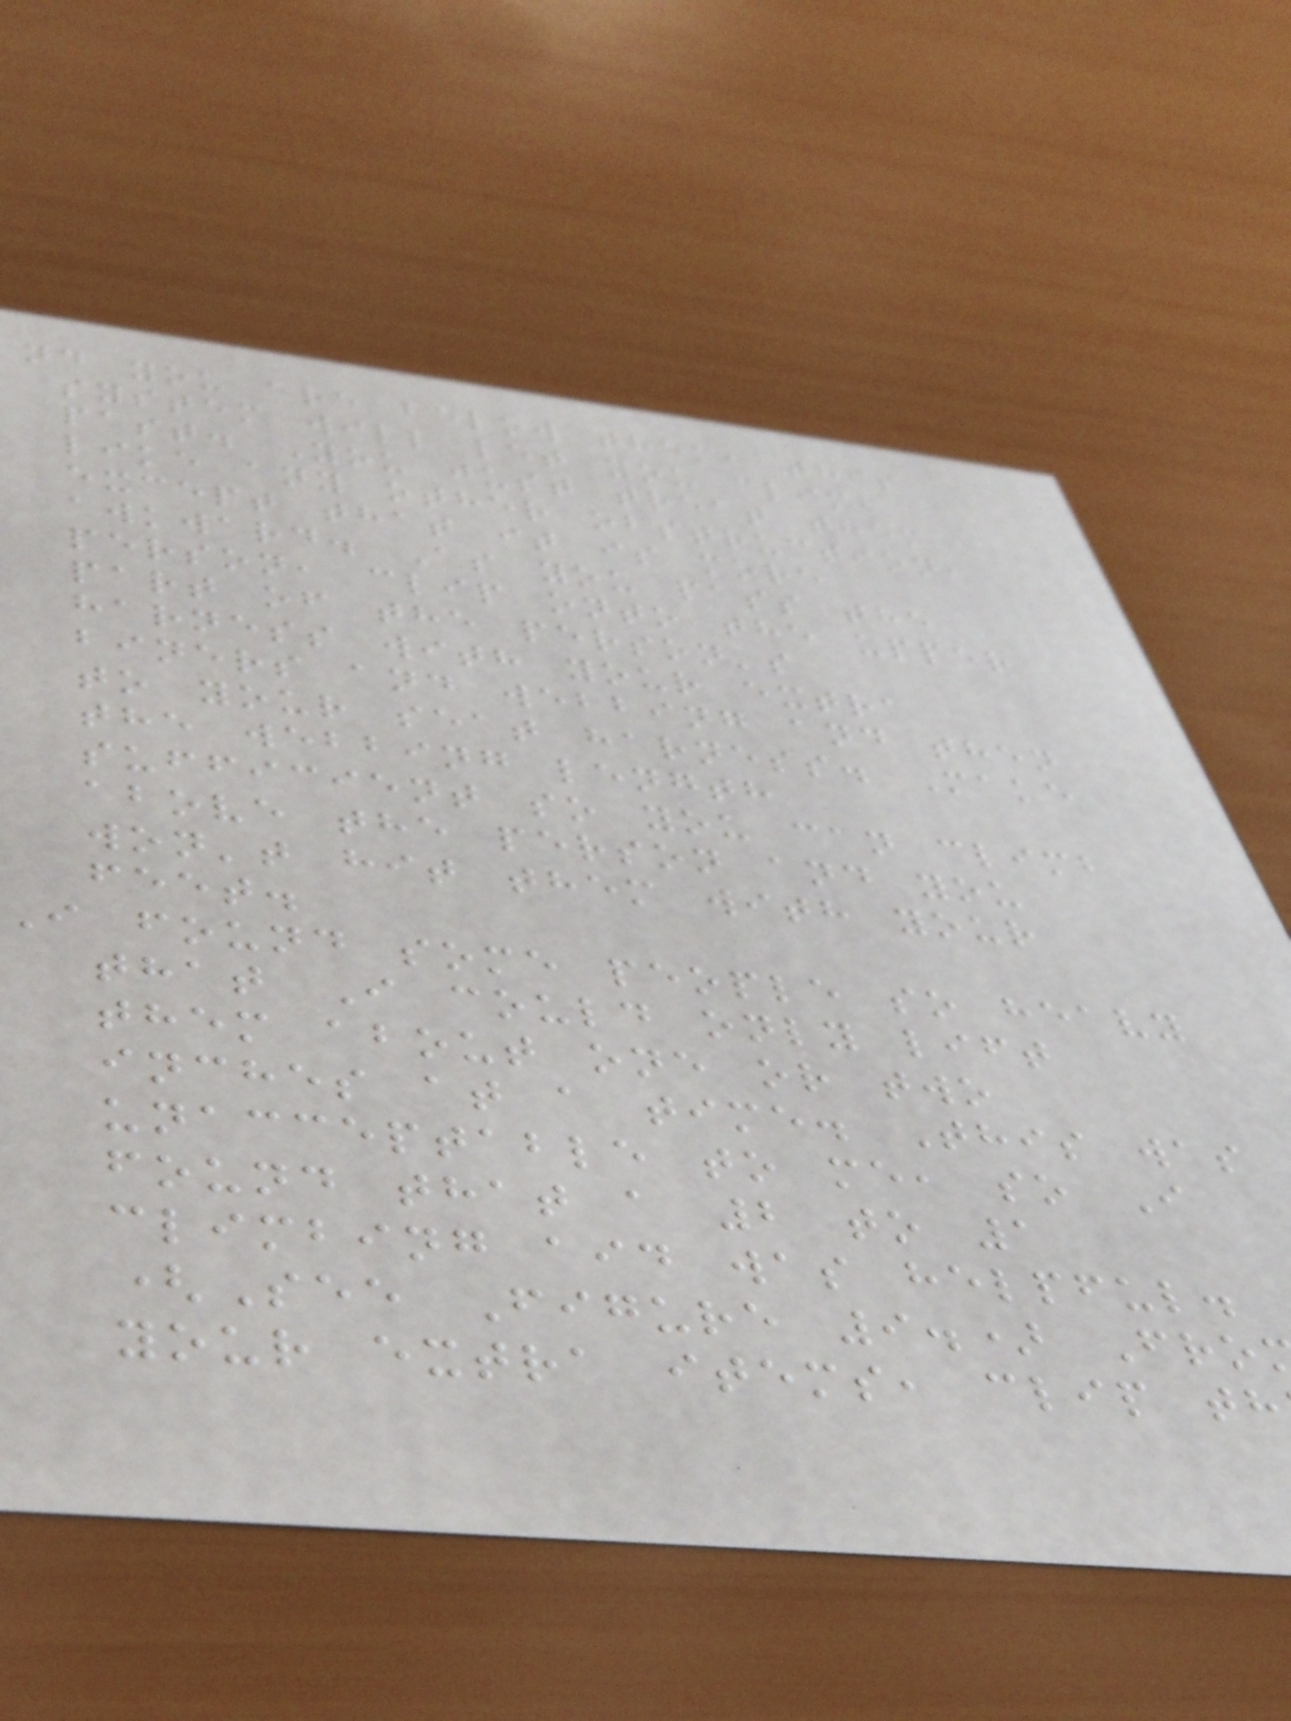nd you are below them, this
system will let you climb
past. You just treat them
like any other obstruction,
except that it is more
awkward. As you pass the
person, clip onto the upper
part of the person's
harness with your extra
biners and webbing and then
to your seat harness. Make
the webbing length
sufficient so you can climb
above the person and you
won't hit them with your
feet.
I found some people so heavy
that I could only lift
them about one or two
inches at a time. This was
unacceptable to me, so I
found that a 2 to 1
climbing aid was helpful.
(See Figure 9.) Fro
your extra items, clip th
